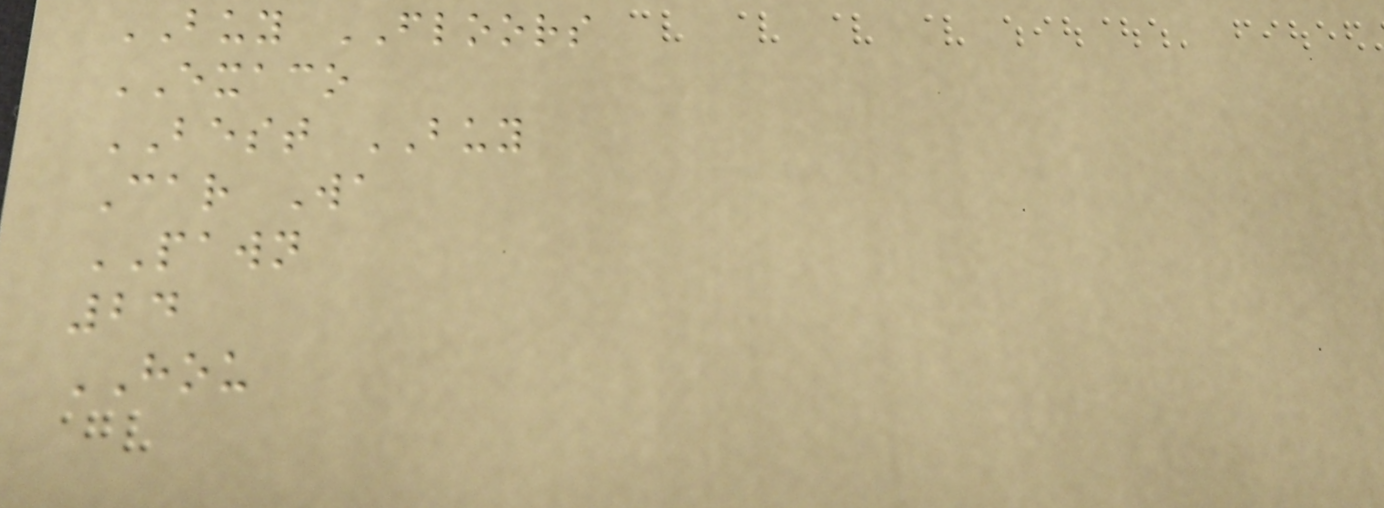BUY FLOORS
EXACO
BEST BUY
Car Wa
PAWN
24
HOU
